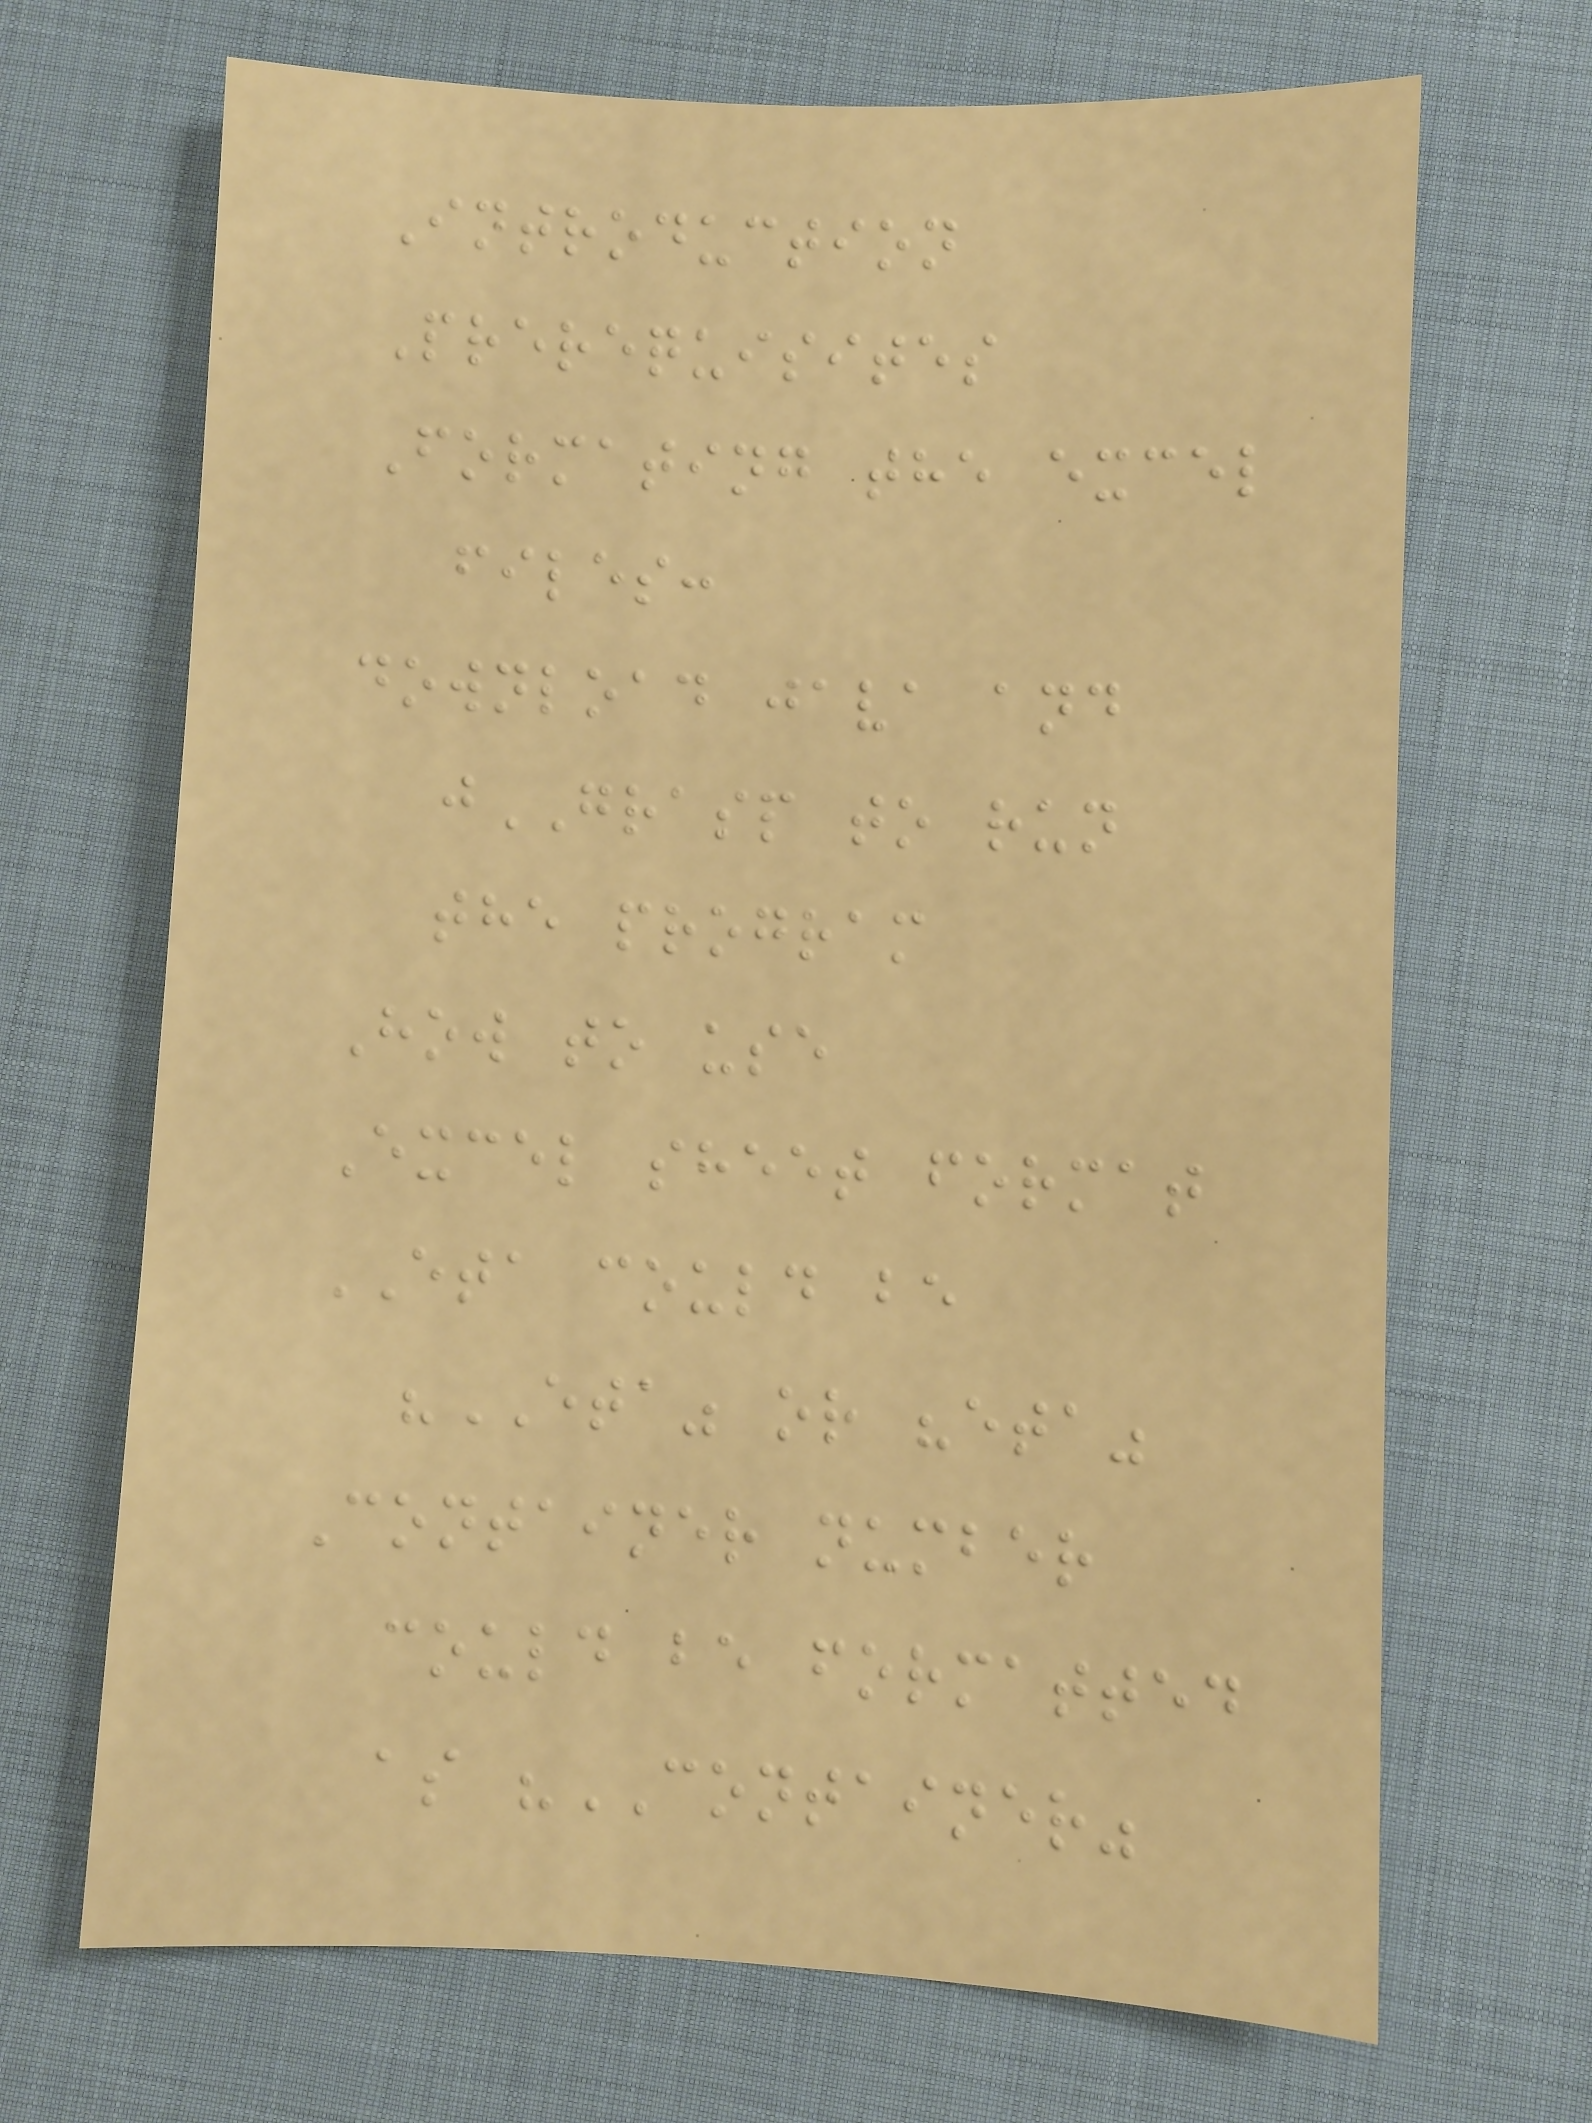Introduction
Prerequisites
Formating the excel
files:
download java and
jGRASP to run
the program
How to use
Excel sheet format
ETA could be
"ETA" or "eta"
Container number
could be formatted
as "CONTAINER"
